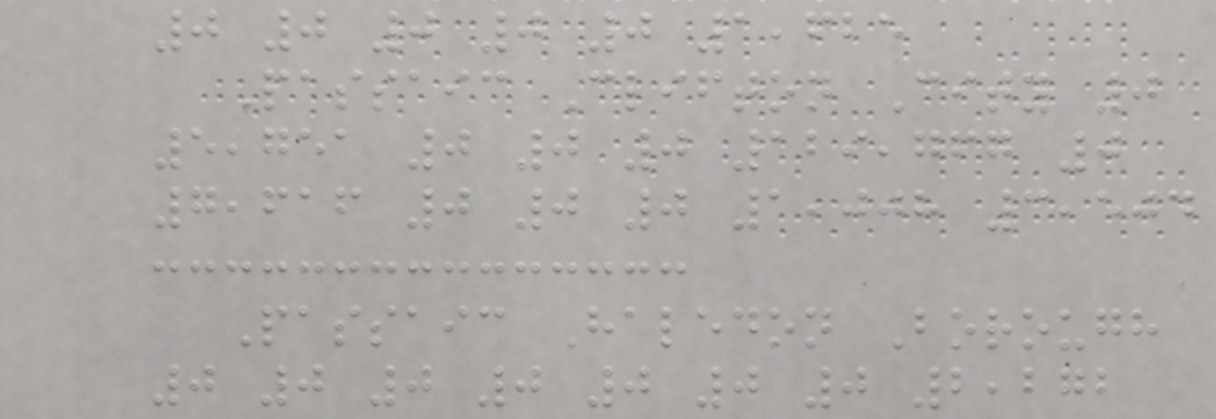0 0 0 0 0 1,625
Passaic Clifton City 0
5,751 0 0 0 129,767 0
7,616 0 0 0 1,008 3,504
Passaic Haledon Borough
0 0 0 0 0 0 0 2,272
